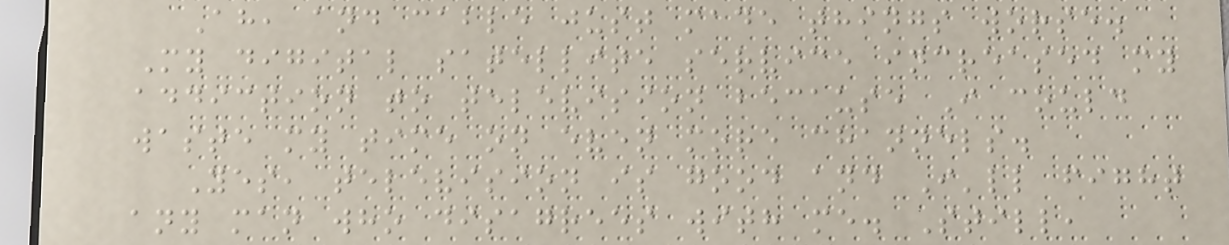Ah, and cable just made things worse.
My digital satellite service increased my
addiction to television because I could
waste my time on even more channels.
Yes, television is good and I'll fight
any man who disagrees with me. Still,
